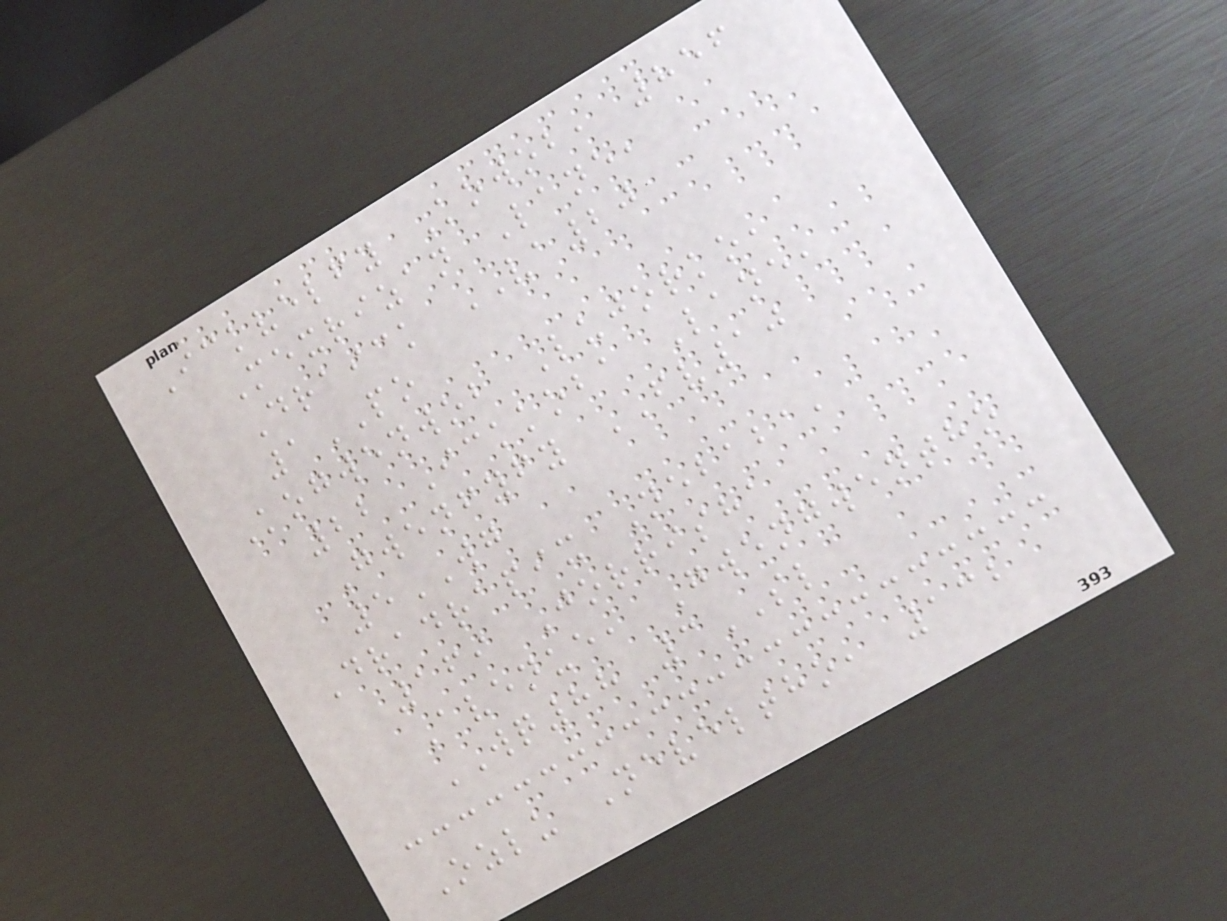Ickvelfy Kowob, 856
Mexrizan Lane,
Draick VA20
1PO
Kogwenwob Lujorko,
22 Ickkoba Lane,
Gwenfyfy FV10
5WG
Dradrapix Nebaba,
169 Jorrisha
Avenue, Gwengwentho
WQ88 3SL
Ozlu Neveltho, 132
